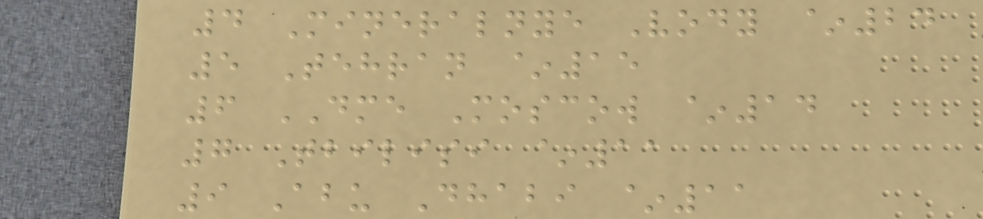4 Mineralnye Vody ~24
5 Tehran ~15
6 DME Moscow ~14
7 Tbilisi ~11
9 Abu Dhabi ~11
